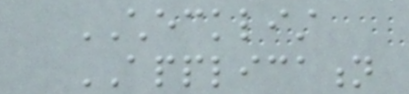CHECKLIST
APPLICATION
